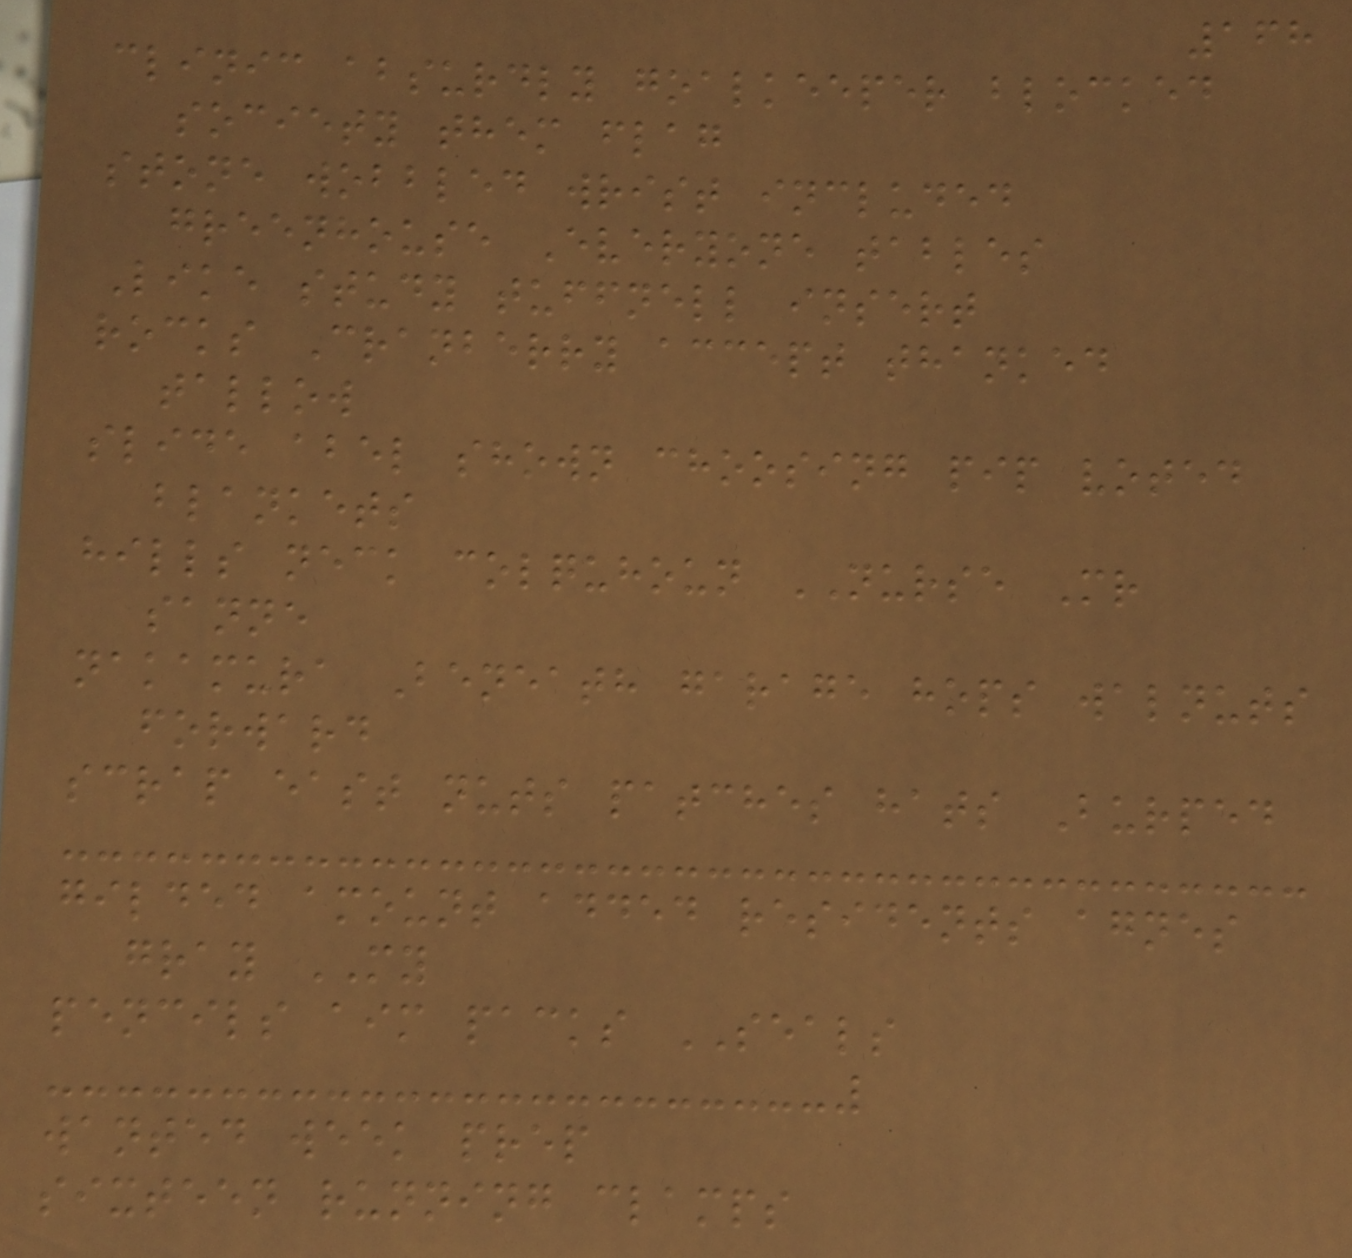168
clinic absurdly goalkeeper blocked
society them flag
stone wobbled wrist included
greenhouse Everyone tables
Like study tuffnell insert
rocks Cranberry accept thanked
tallow
slide abel shown choosing pip voted
blankets
hills neck colquhoun NURSE Mr
sanne
nakamura Beneath garage hops walnuts
forward
scrap east nuts patches hats Burped
gilded amount added residents agnes
gray MY
pencils aim packs SEALS
wanted week prep
sixteen running clamps
